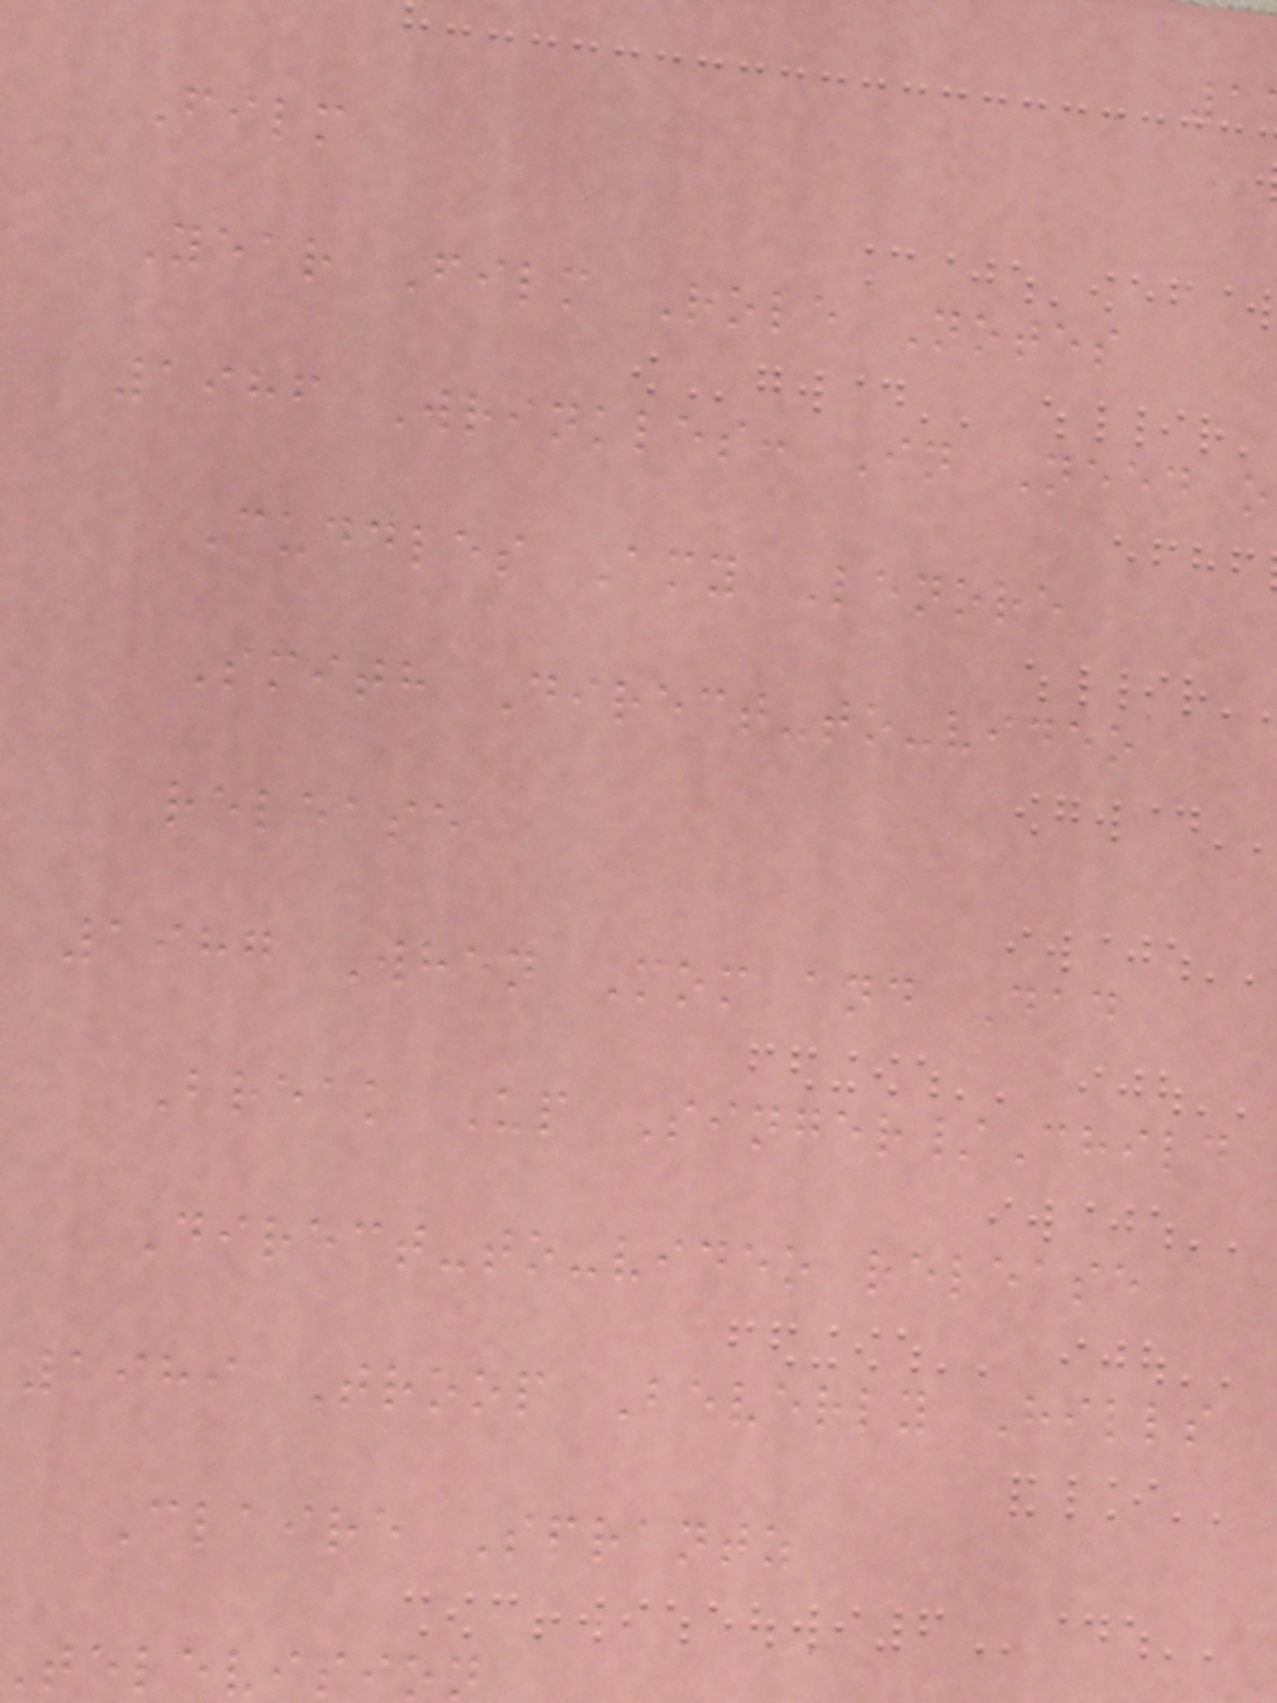Film
Year Film Role Notes
1986 Wrinkles: In Need o
Cuddles Amy Lenore
Smith Direct-to-video
release
1987 When Mom and Dad
Break Up Singer/Child
Direct-to-video release
1989 Troop Beverly Hills
Claire Sprantz
television
